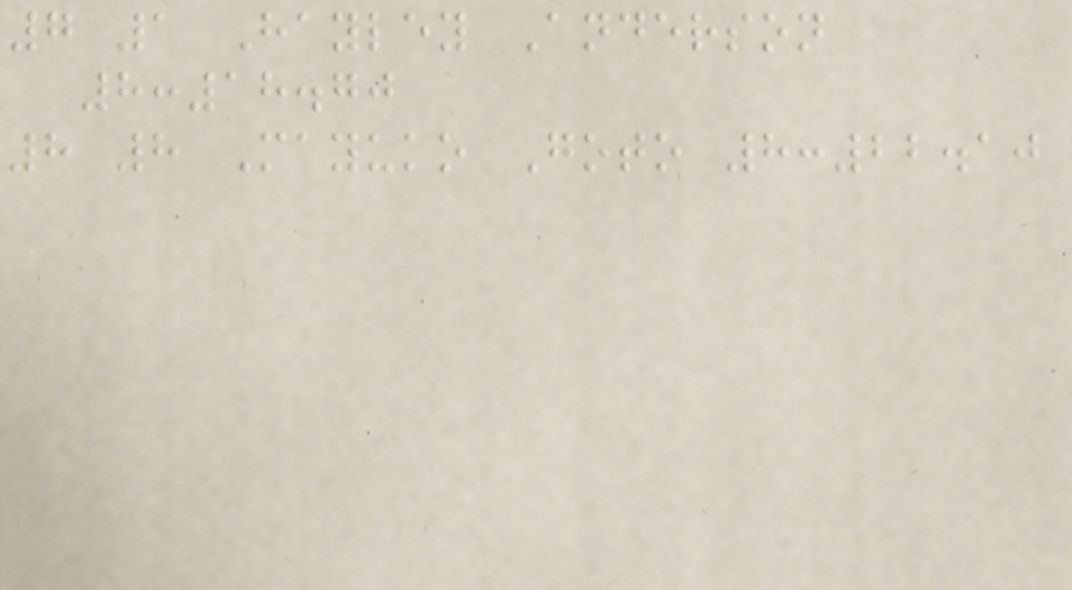7 1 Hayley Anderson
8:18.70
8 8 Mayuko Goto 8:22.10
